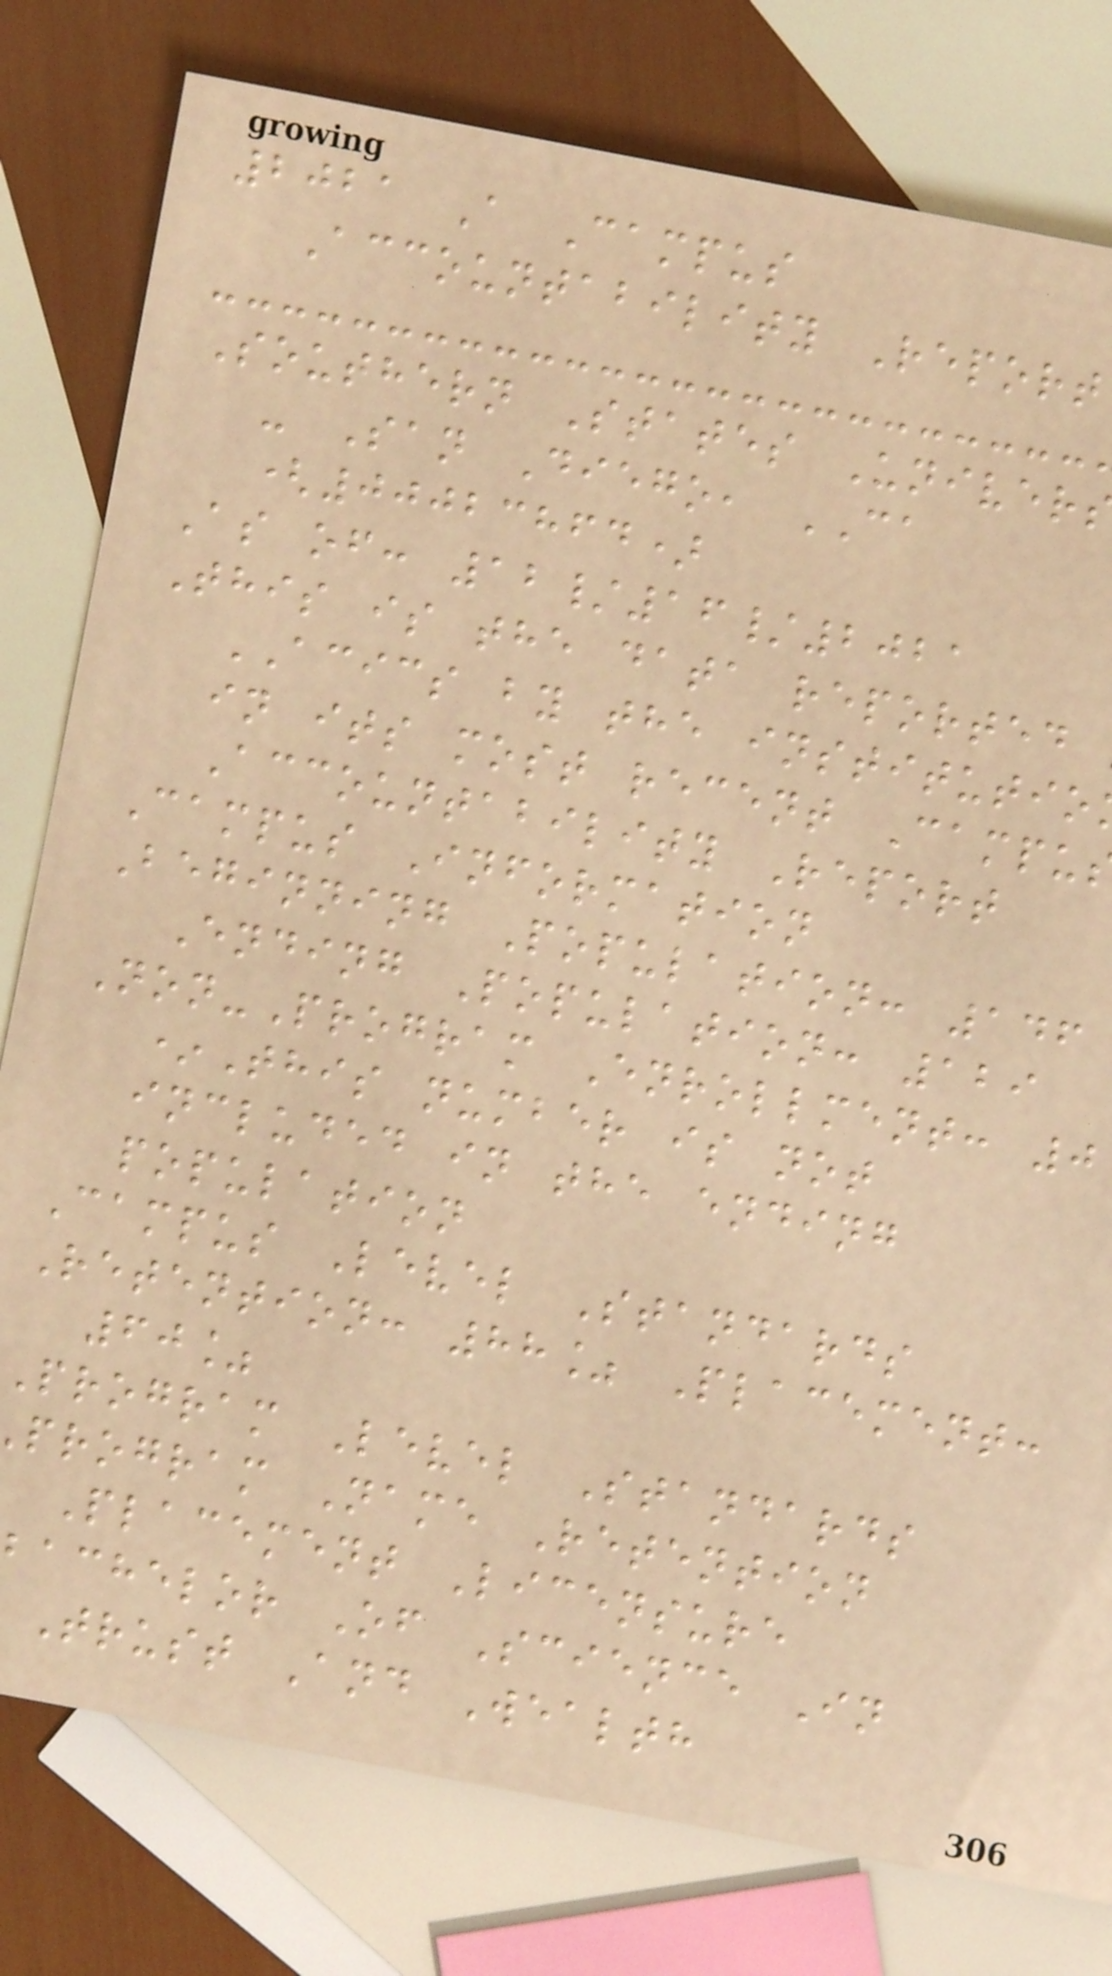2021 A Campus
Accountability Report
Southern States Univer
- San Diego, CA
(00023864)
As of: 12/16/2021
This is the data reported
ACICS by the institutio
in its most recent Campu
Accountability Report
Campus Information
Beginning Population: 146
Ending Population: 129
Non-Program Enrollment: 0
*This number is not
included in the ending
population
Campus Level Standards
Retention: 88% Placement:
60%
Program Level Standards
program Name Retention
Placement Licensure
bachelor Of Science In
Trust And Wealth
